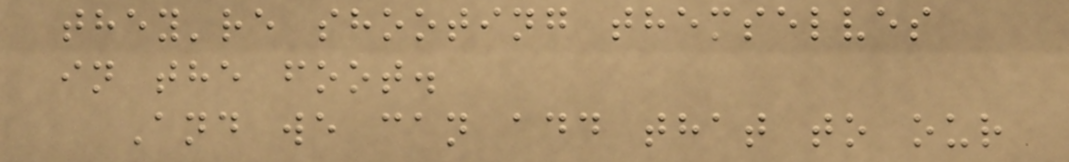they're shooting themselves
in the foot.
And we can add that to our
